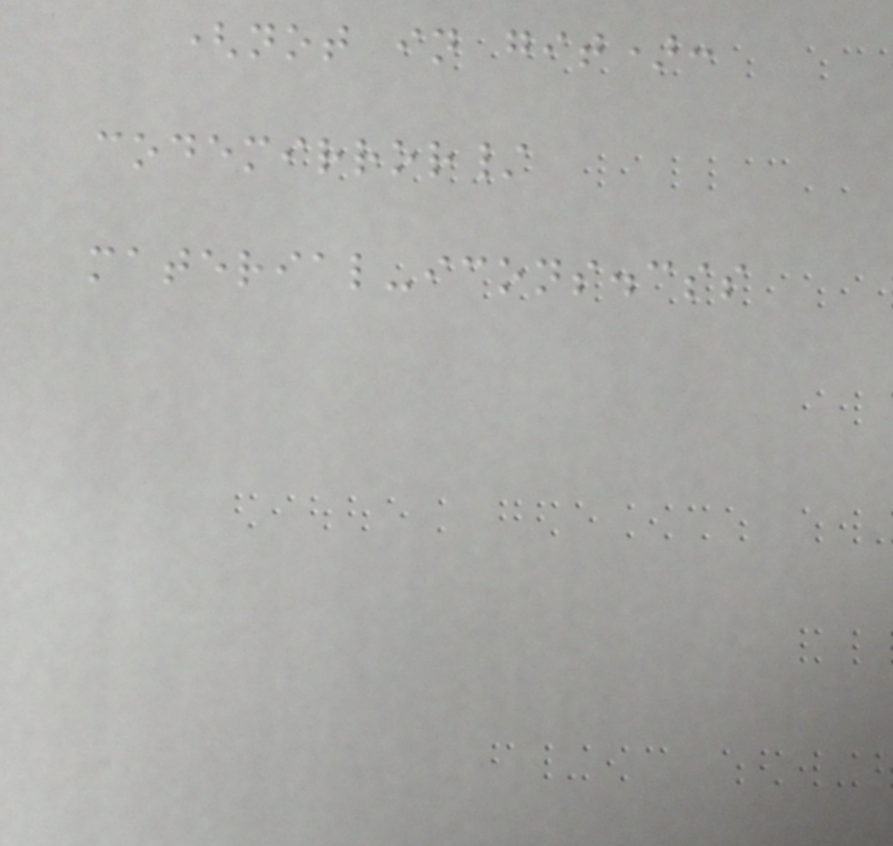(not in git):
codemirror/
material-icons.css
